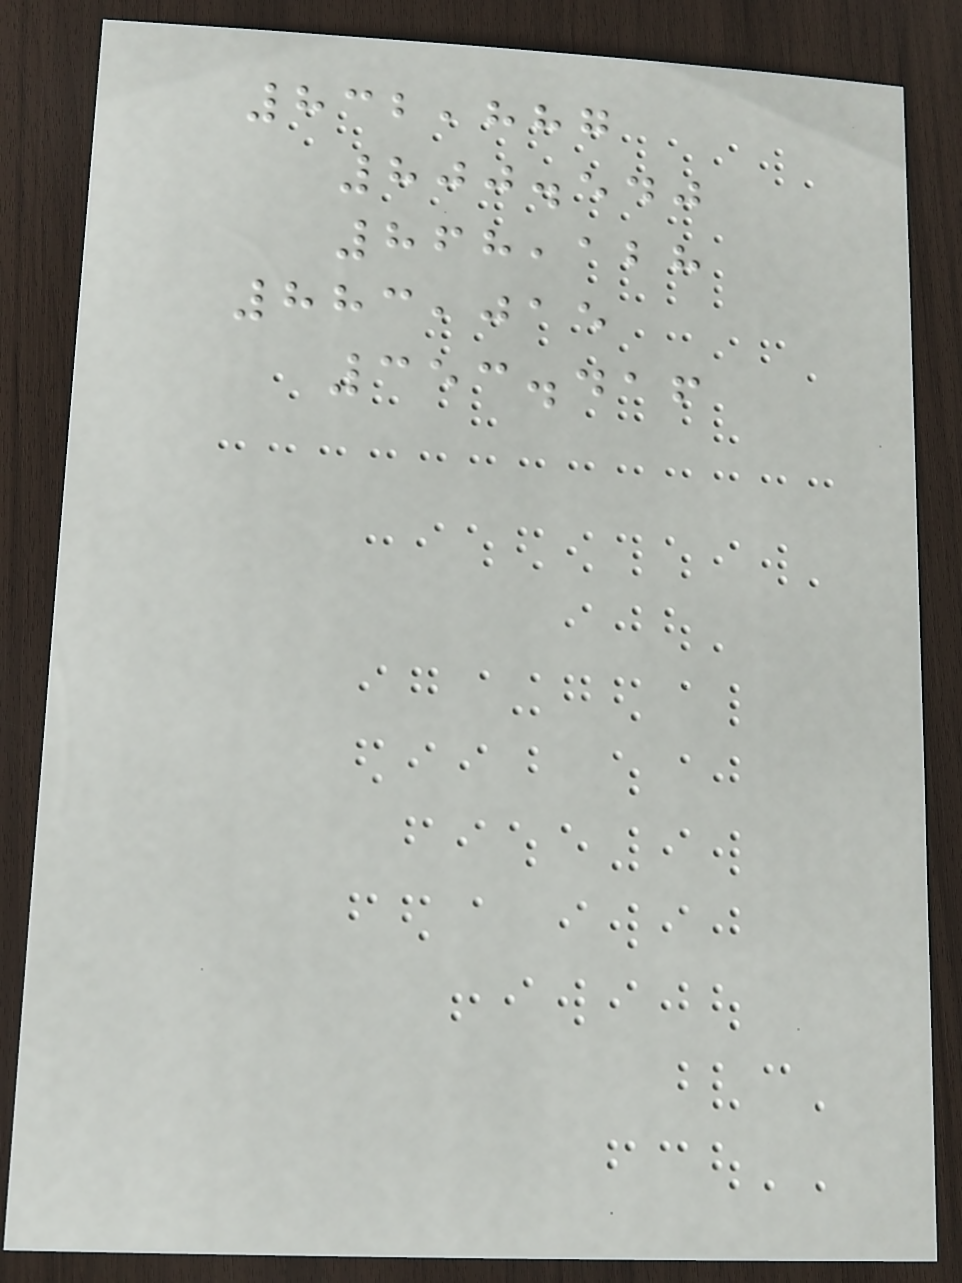832,887
800.540
868,128
883,015
353.416
